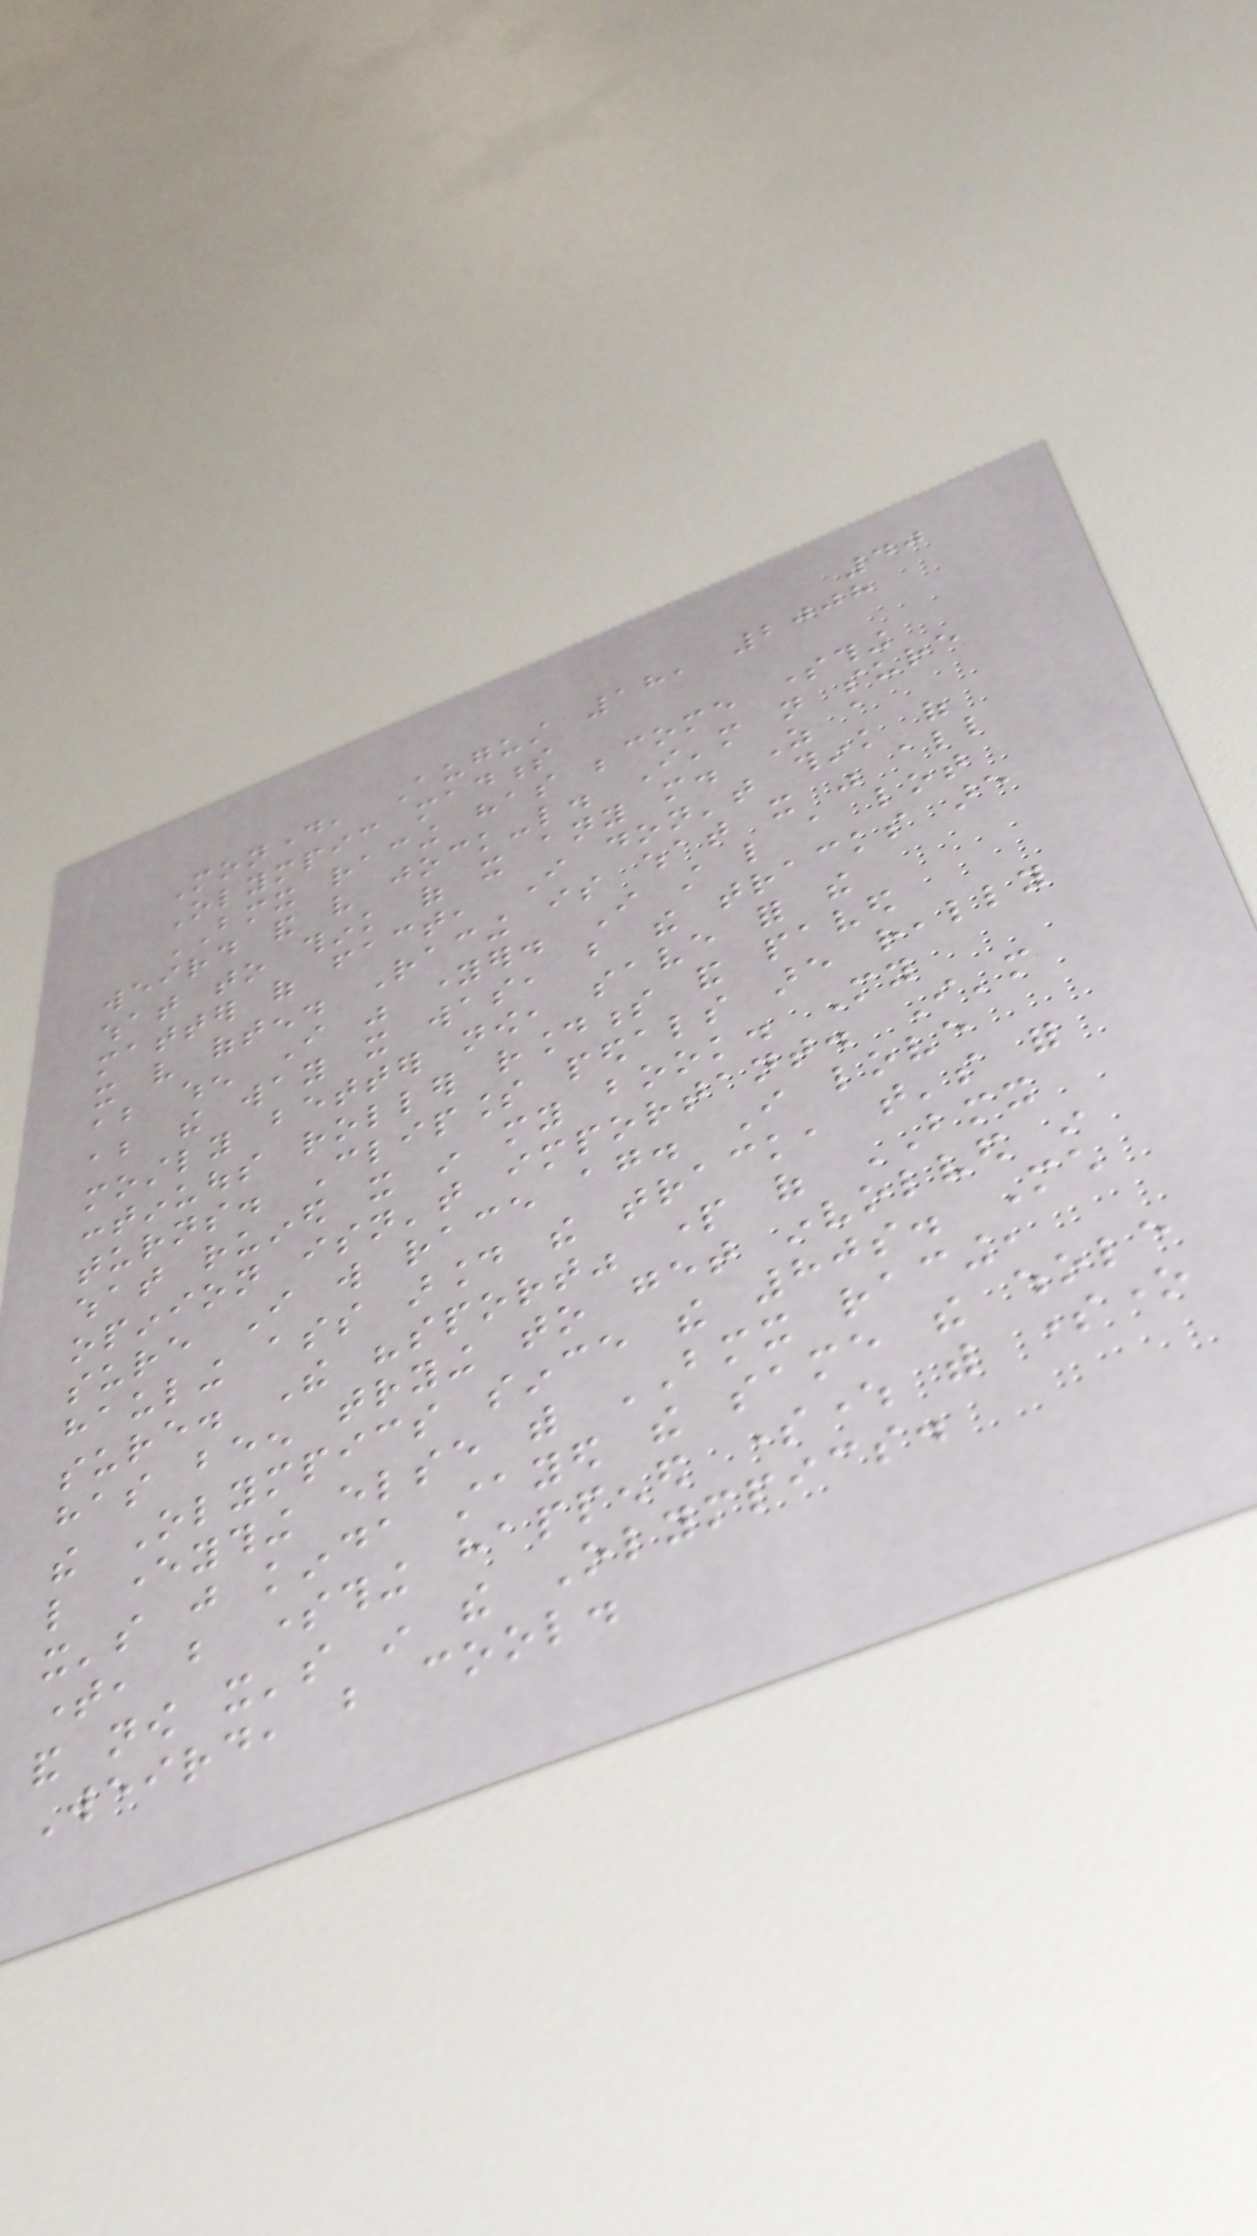40
Monday, August 18, 2008
Olympic madness
BMX racing has become something
weird and very jock-like. I'm not sure
what to think of it any more. As a
matter of fact, I don't think of
it very often. Racing is what it was all
about when I was younger. I still like a lot
about the way it was, but the tracks are
mostly better now, save for the
continuous roller roundness and paved
turns. Clipless pedals are really
what ruined it in my book. My
opinion isn't important. I'm
sure I will race again. I love
hauling ass around the track, that's for
sure. The "sport" part of BMX
has been trying to get involved in
the Olympics since the 80s. Much
like everything else with BMX racing,
it's just kinda stayed the same the whole
time, but something happened somewhere with someone
and now it's in the Olympics.
Weird, but cool.
